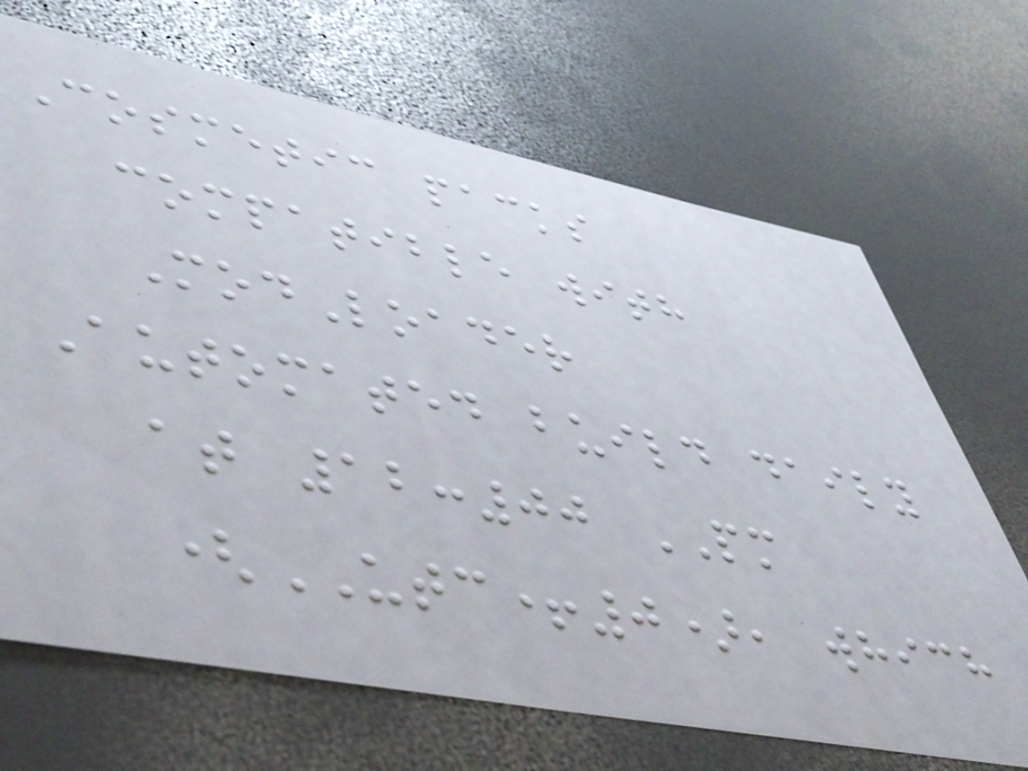Cosmetic packs
compatible with
ModLoader
Automated build daily
at 12:00 PM
(UTC+0), which
